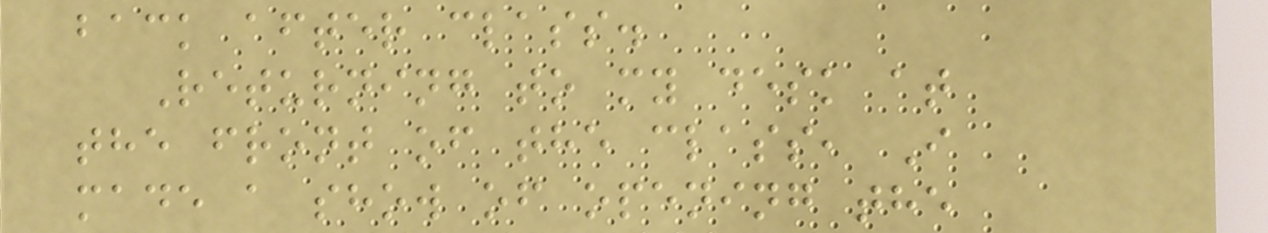back after class.
Returning to my desk at
the front of the class, I
made a show of opening the
